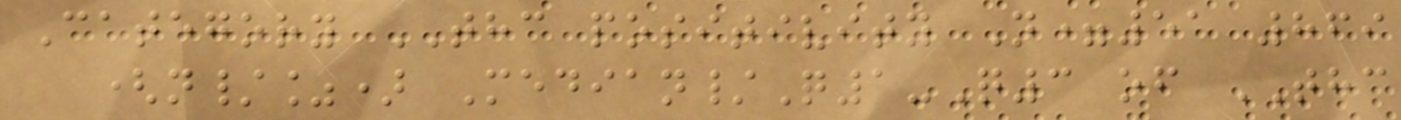Category THC positivity N=51 869
(n/%) Median/Q1-Q3 of THC
